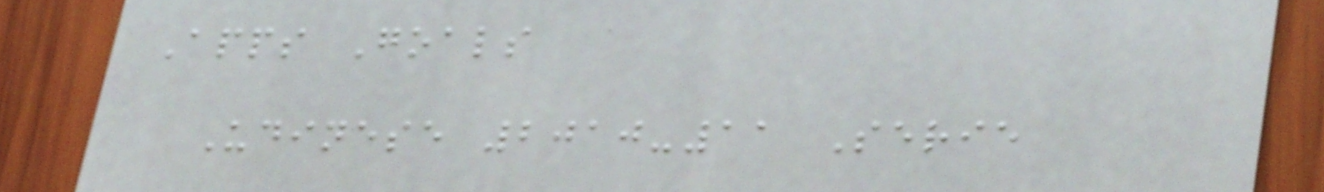Apps Goals
Udinese 2010-11 Serie
